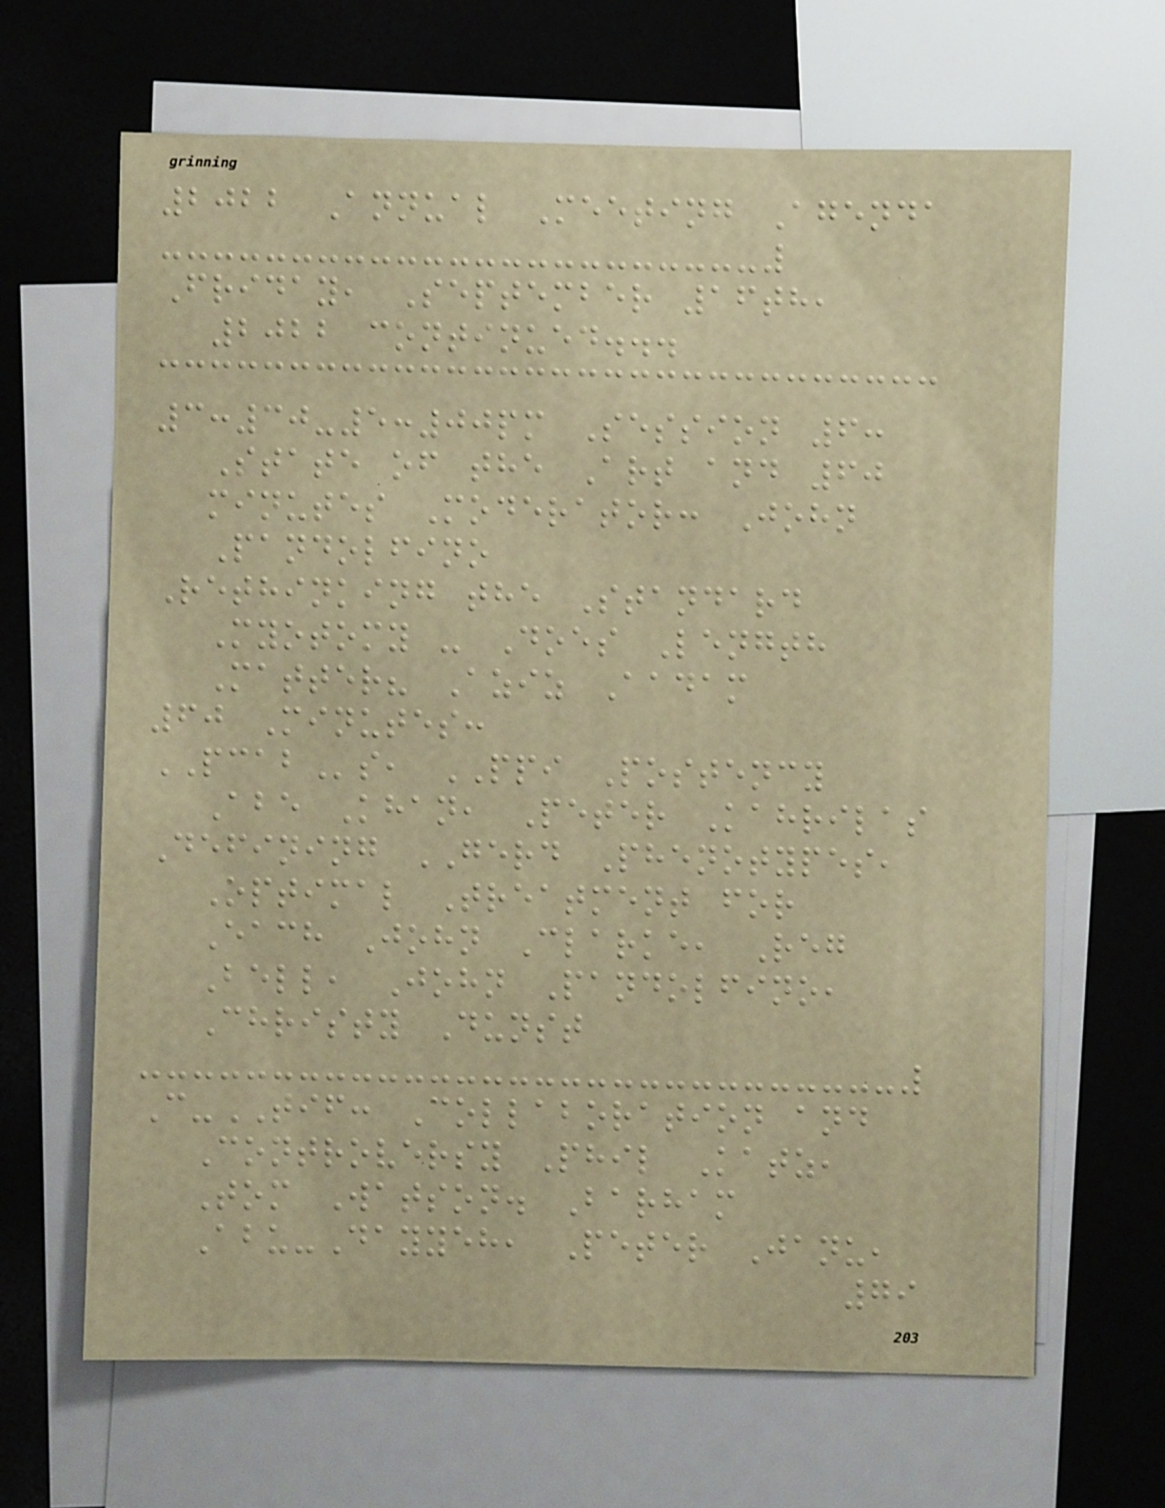2022 Annual Meeting Agenda
Friday, September 16th,
2022 continued...
3:30-5:00pm Session 6:
State of the Art and 60
minutes Moderator: John
Pandolfino
Rethinking the Standard
Myotomy - Does Length
Matter? Aziz Aadam
60 Minutes:
PCABs, PPI Postency
Abe Khan, Peter Kahrilas
Defining GERD Phenotypes,
Optimal Treatment for
Each John Clarke, Reg
Bell, John Pandolfino,
Christy Dunst
C-TIF: Collaboration and
Controversy Phil Katz,
Tom Watson. Barham
Abu-Dayyeh, Peter Janu,
79
